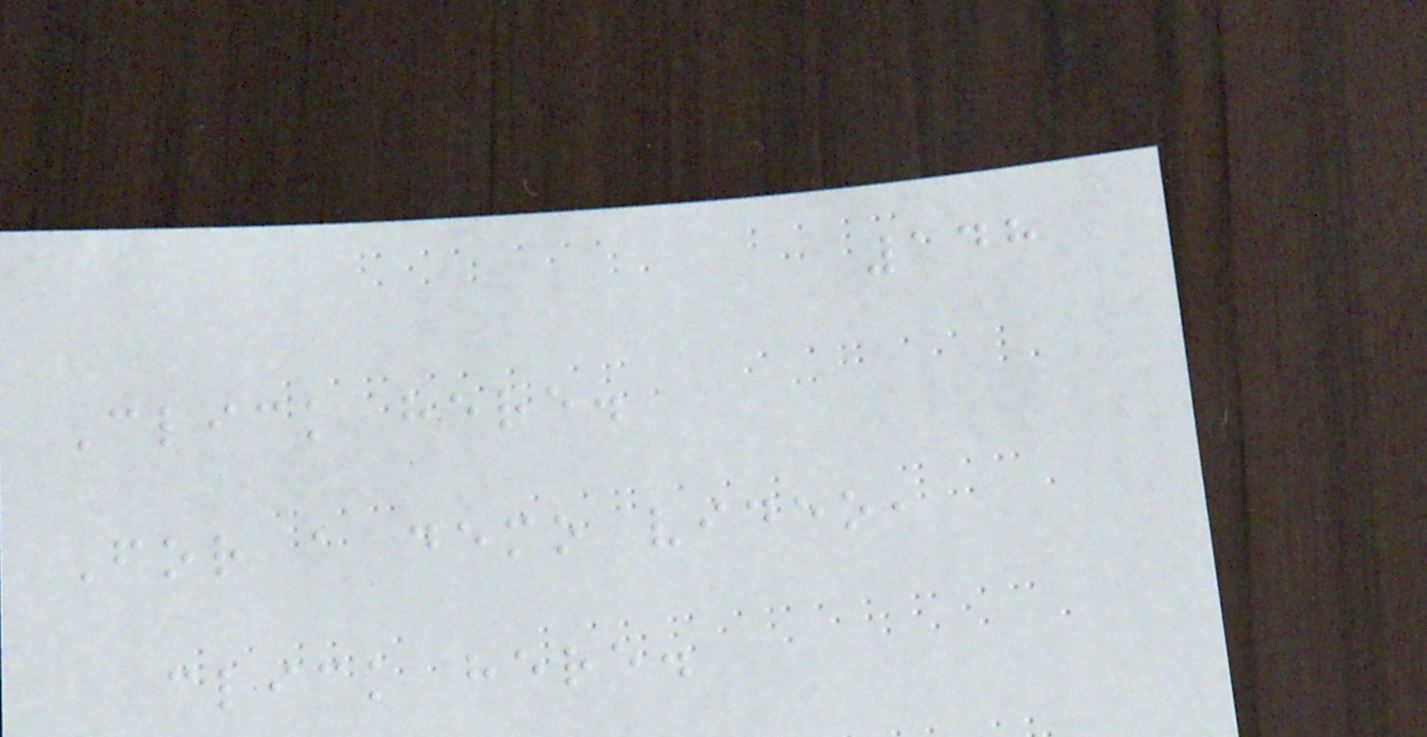148
Click here.
For a demo video,
click here.
